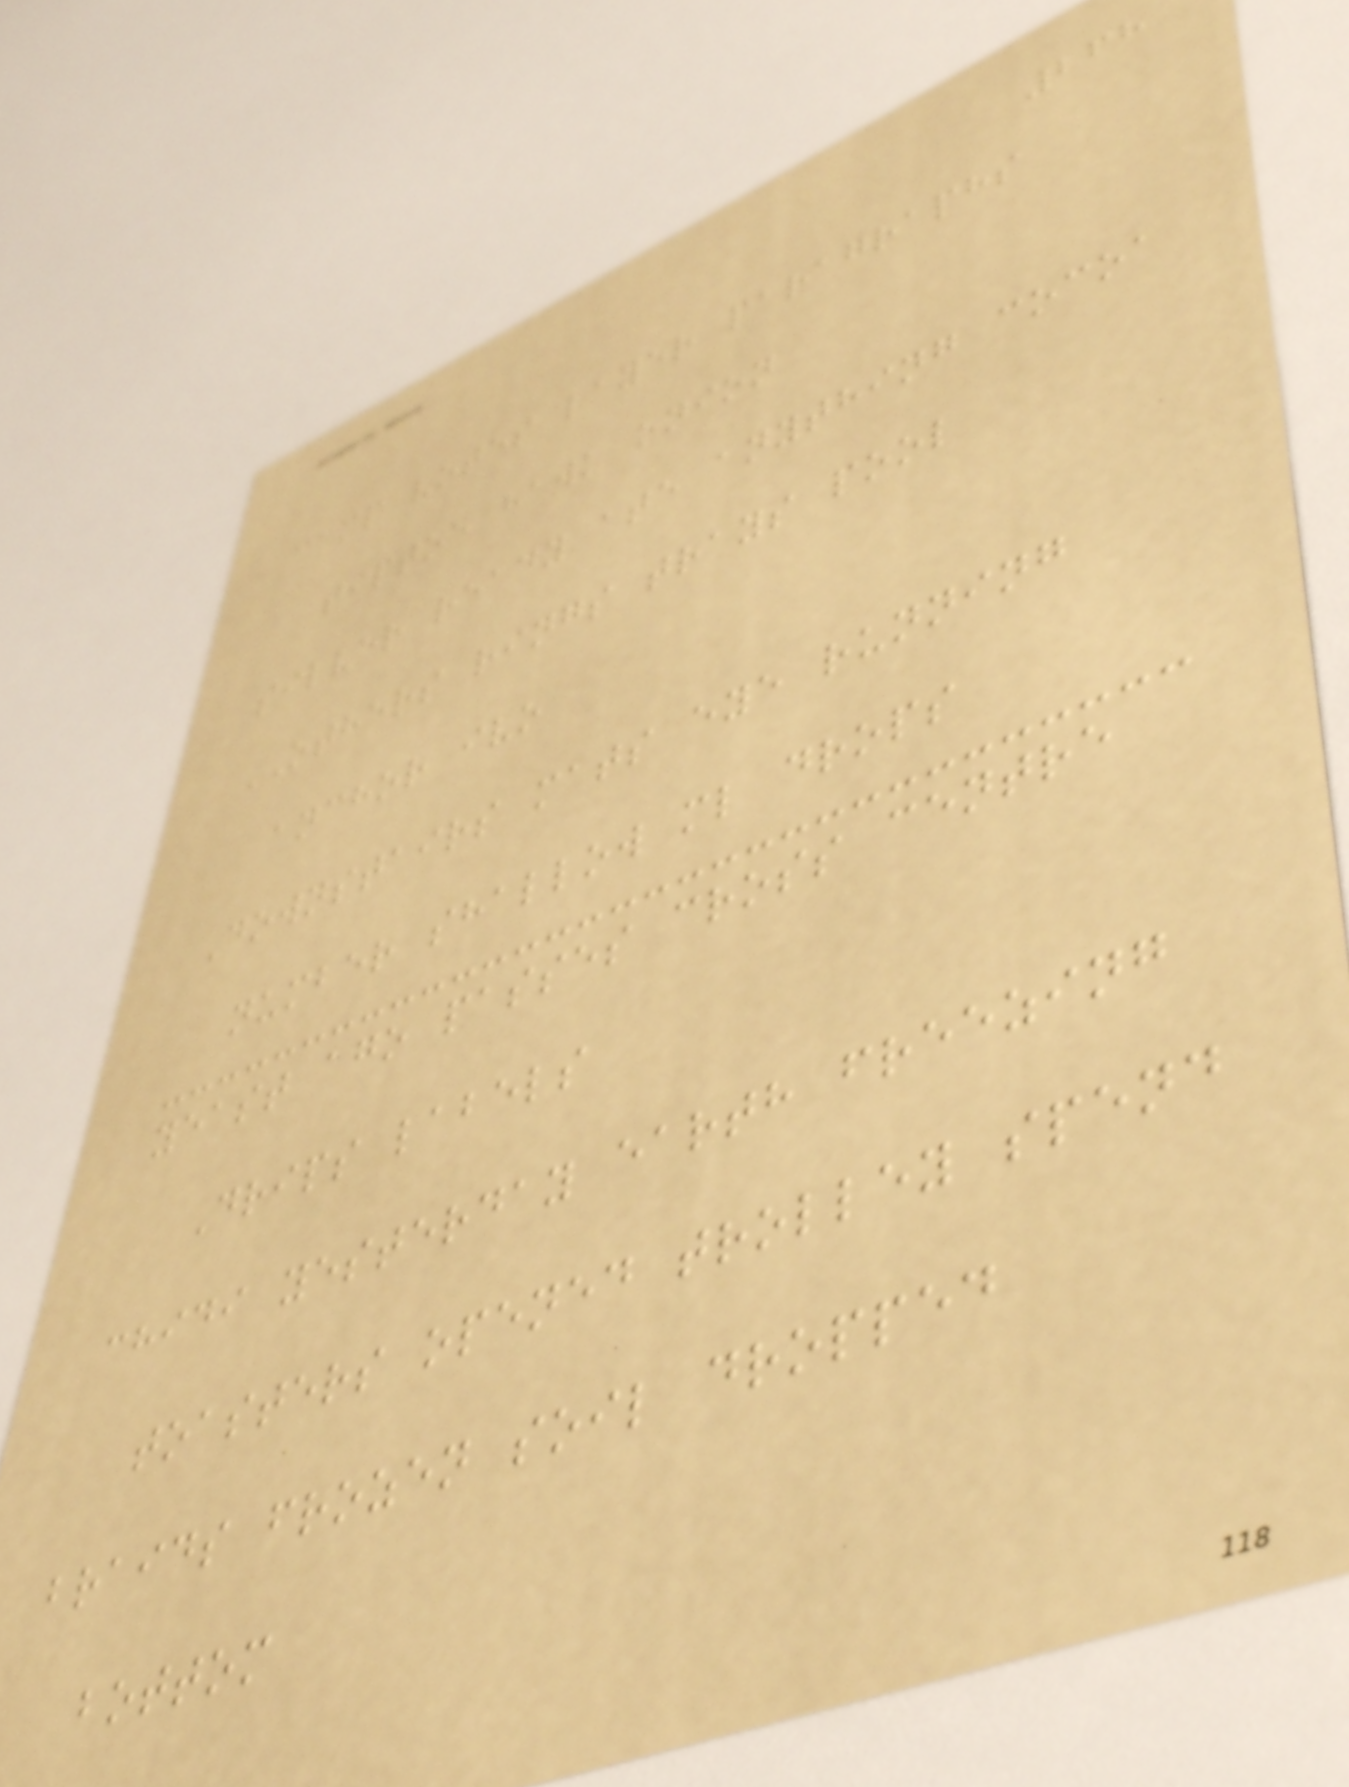268
camp votes layer paragraphs
tiptoe hawk onion
silver ready ate anything cocoa
OTHERS rings trays pool
anchor ivo
Downstairs mats eye running
number shallow ml drops
yeast ago passes cross centre
Drips labels
chidi yesterday earth freezing
toasters opened trolley spend
braids frozen soil dropped
bottom
